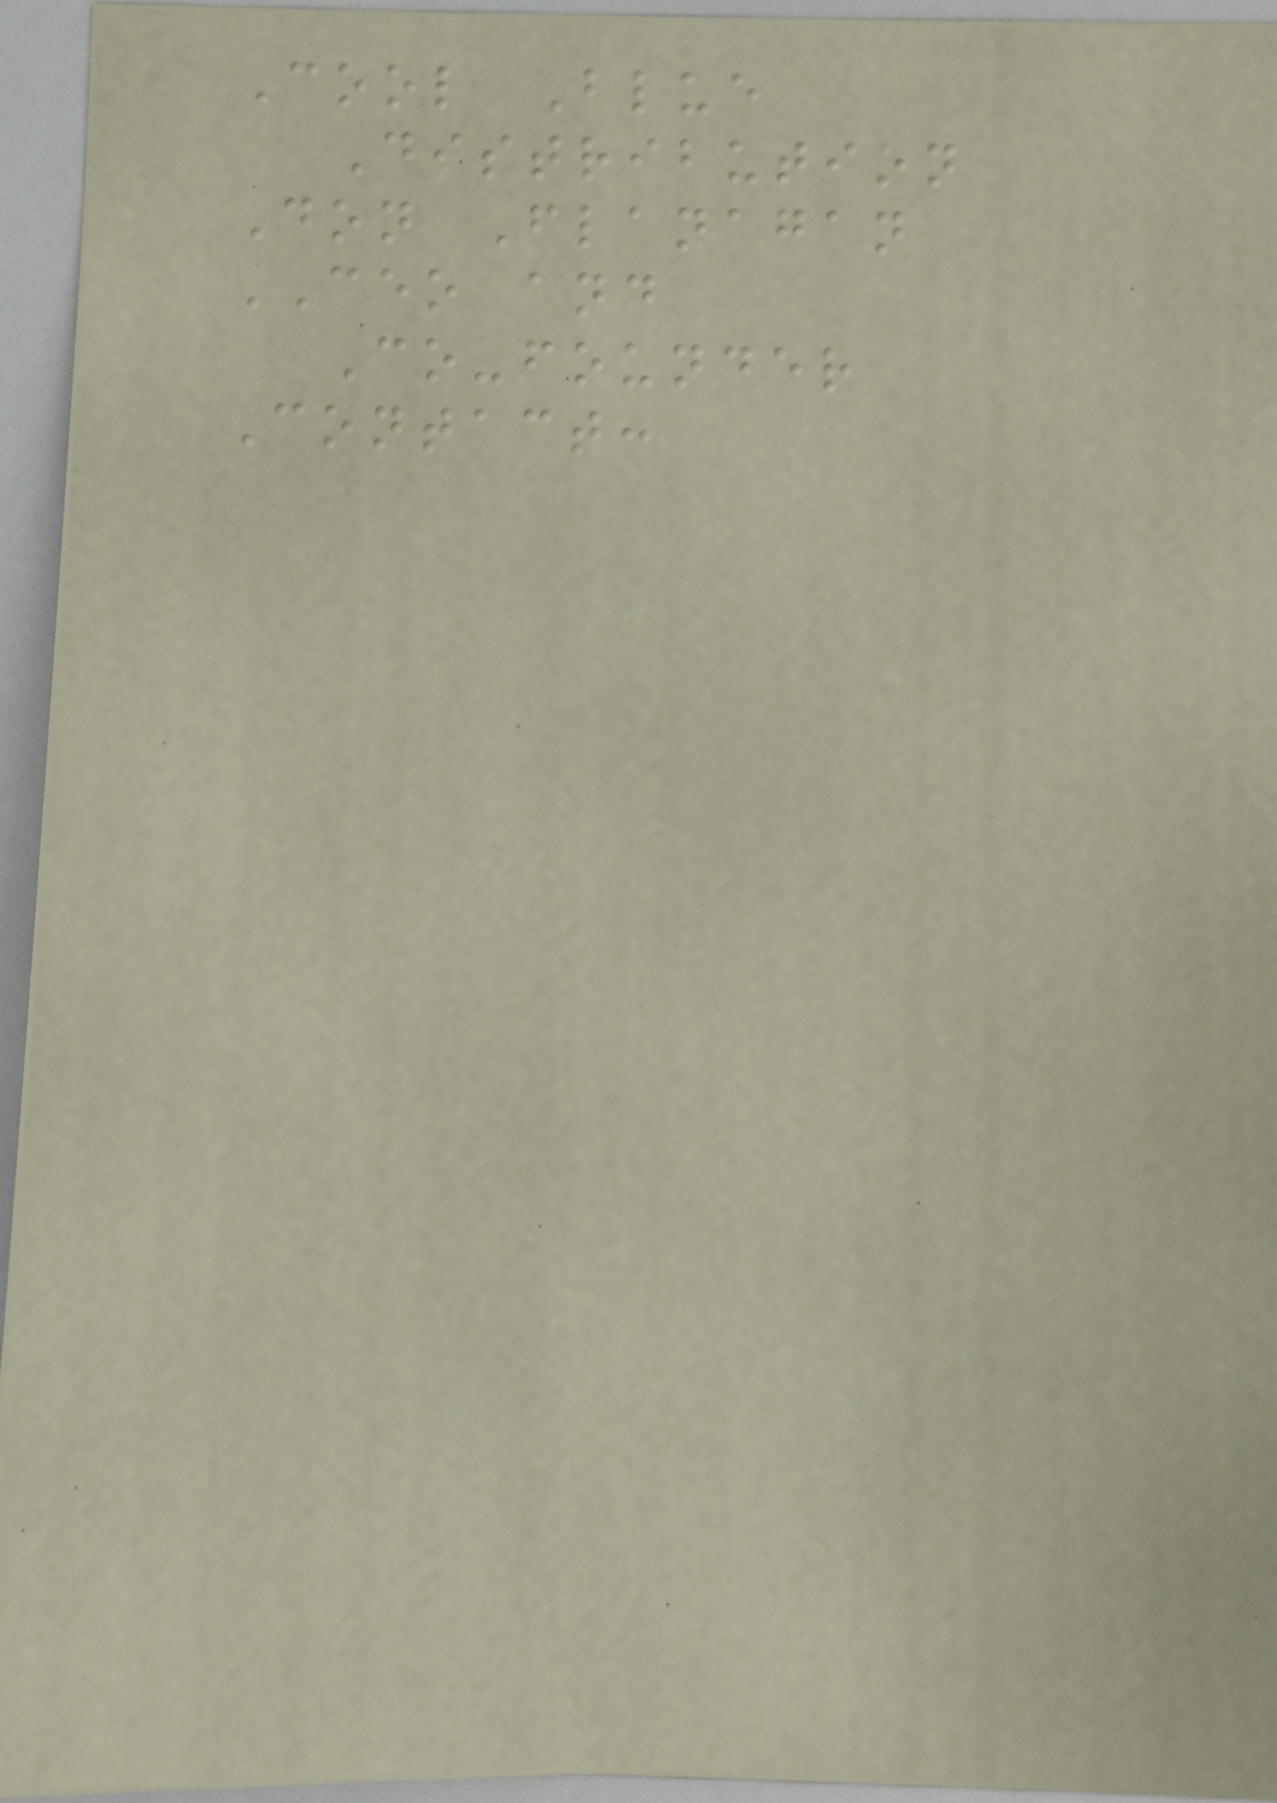Cool Blue
Distribution
Don Flanagan
CEO and
Co-founder
Contact:
